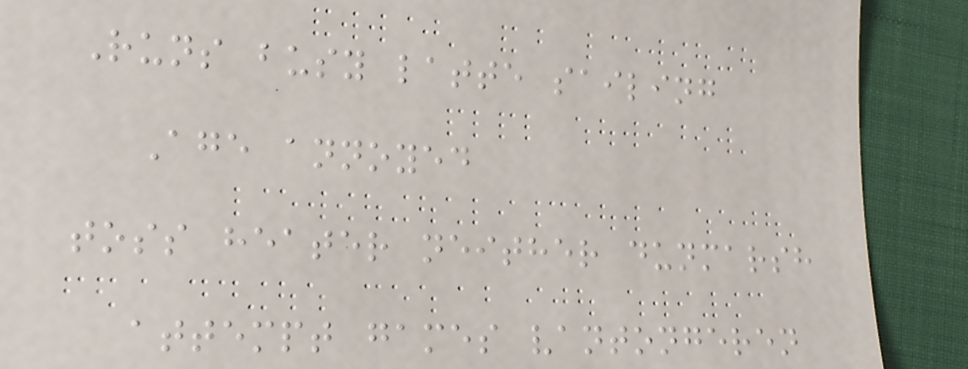Runs busy latte sailing
Age annoyed
toss heater neither dunmarsh
attempt games vantongeren
